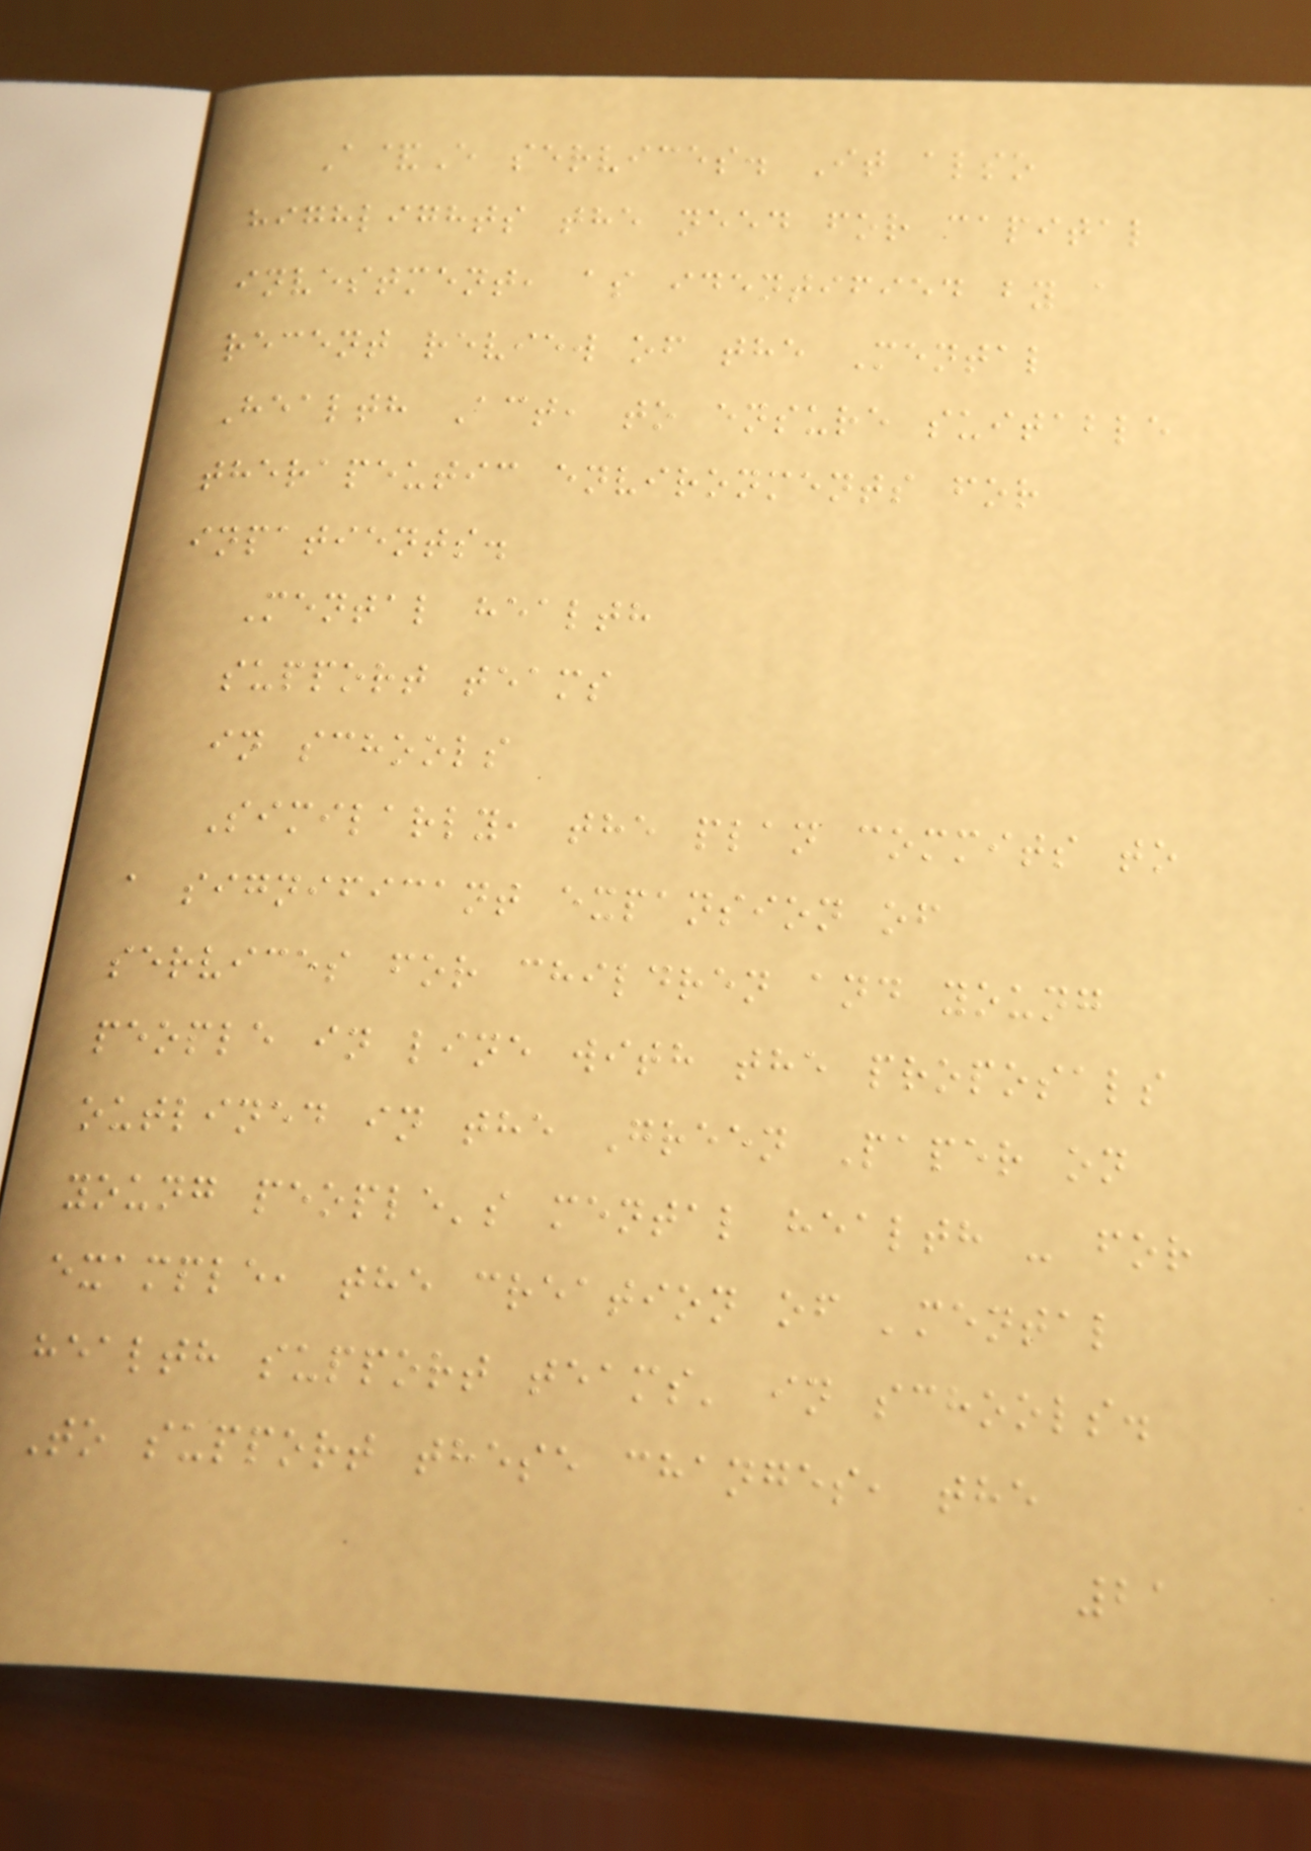A&E services. It also
highlights the need for capital
investment, as identified by a
recent review of the Mental
Health Act, to ensure suitable
therapeutic environments for
inpatients.
Mental health
support teams
in schools
Similarly, the plan commits to
a significant expansion of
services for children and young
people in line with the proposals
outlined in the Green Paper on
young people's mental health - for
example, the creation of 'mental
health support teams' in schools.
To support these changes, the
21
